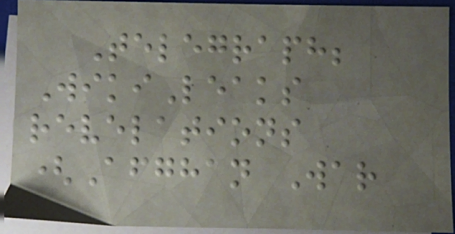Telegraph;
WikiLeaks
revelations
(Afghan War
